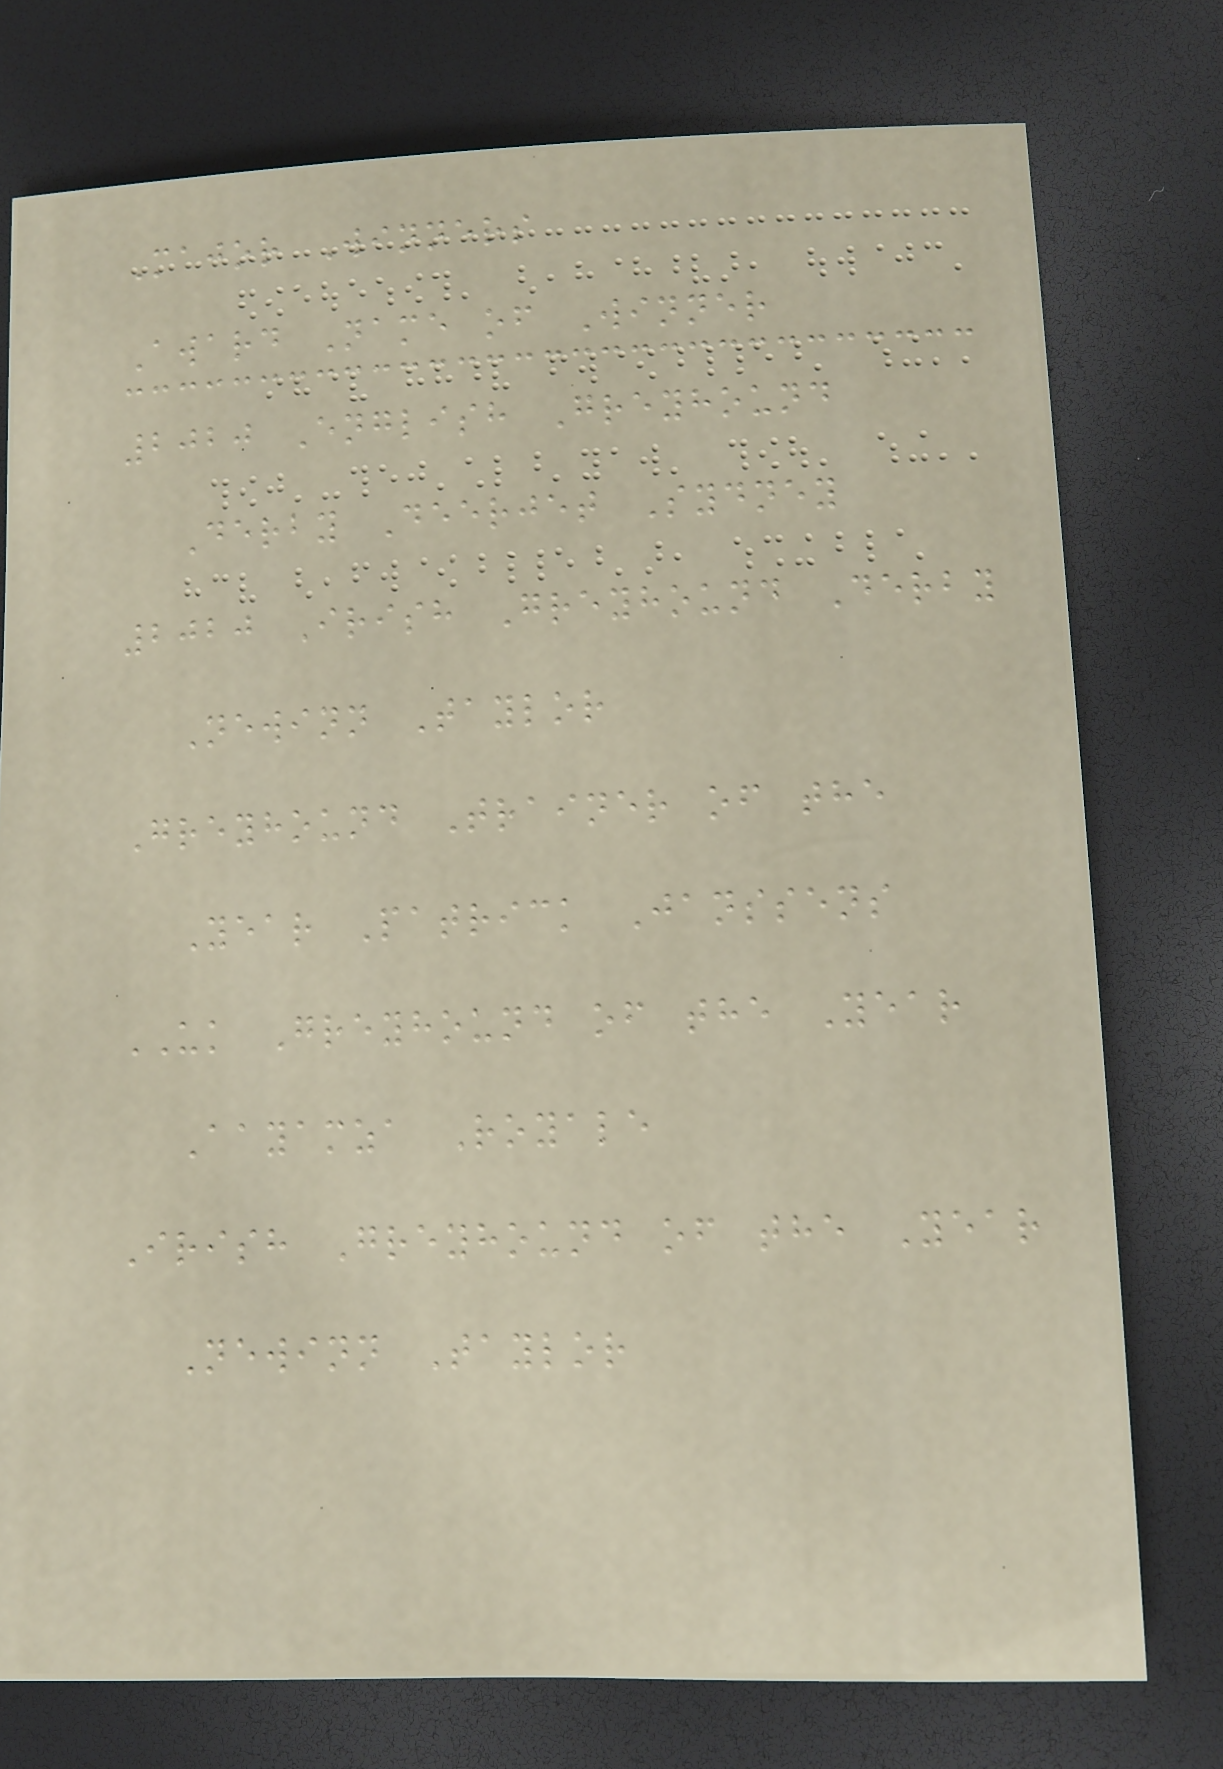Major Winners
Award Name of Winner
2020 English Greyhound
Derby Deerjet Sydney
2020 Irish Greyhound Derby
Newinn Taylor
Greyhound Trainer of the
Year Patrick Janssens
UK Greyhound of the Year
Aayamza Royale
Irish Greyhound of the Year
Newinn Taylor
